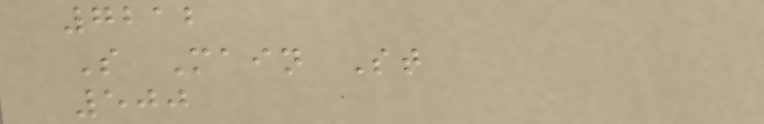7212
S Main St
500
